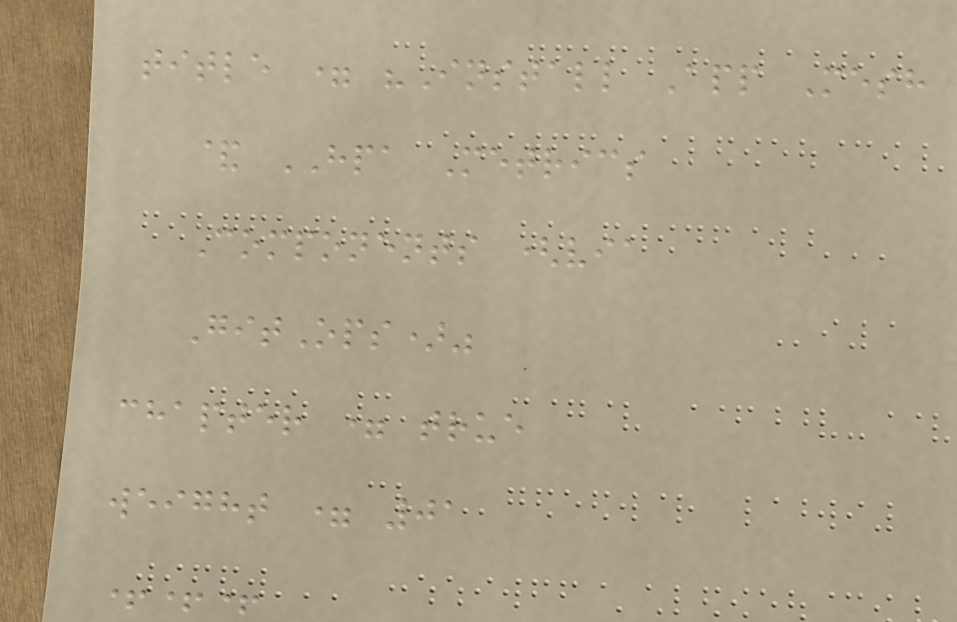title = "Install App Mesh
& HPA Metrics
Components (via
GitOps)"
chapter = true
weight = 01
+++
